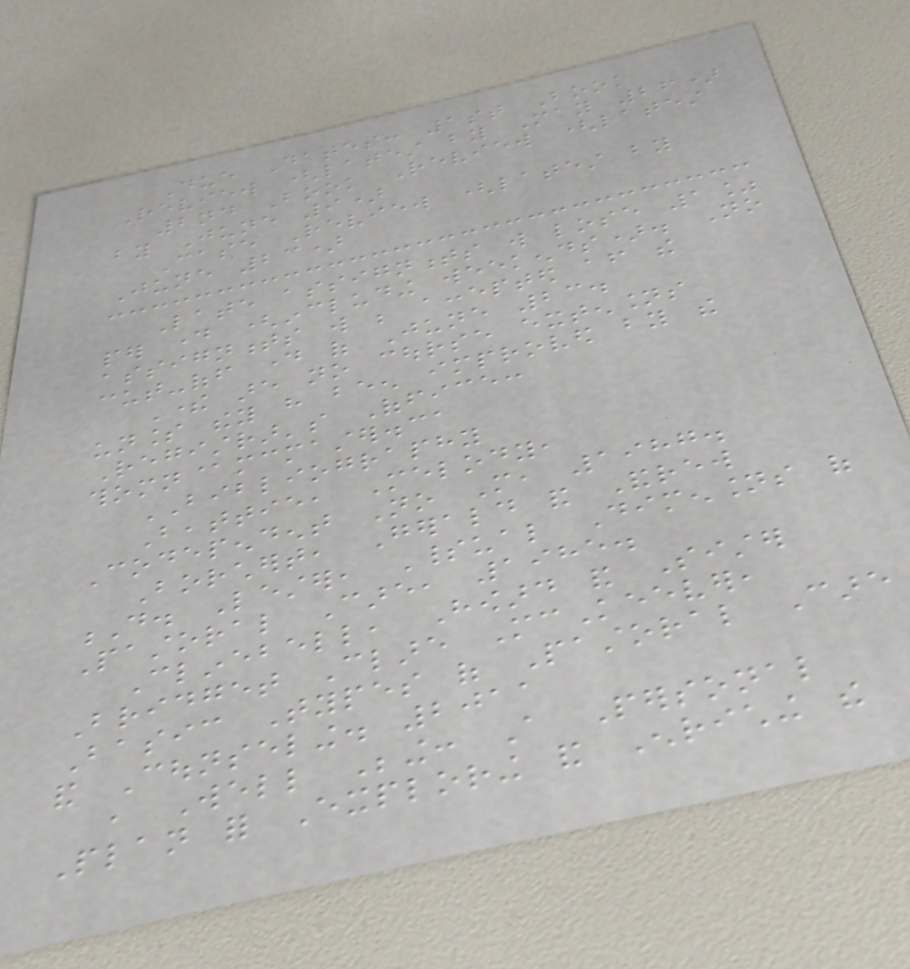Due Dates: 1st Book
Review (latest by May 26)
2nd Book Review (latest
by June 9)
Case Review (latest by
June 23)
Late assignments will lose 1%
per day (including weekends). No
assignments will be accepted after the
cut-off day of June 23.
There are no course extensions
unless they have been improved by the
Registrar's Office:
thomn@mcmaster.ca
BIBLIOGRAPHY
Beattie, Melody,
Codependent No More, 1987.
Borchert, Gerald and Andrew
D. Lester, Spiritual Dimensions of
Pastoral Care, 1985.
Clinebell, Howard and Sister
Bridget Clare McKeever,
Basic Types of Pastoral Care
and Counseling. 2011
, Well Being: A Personal
Plan for Exploring and Enriching the
